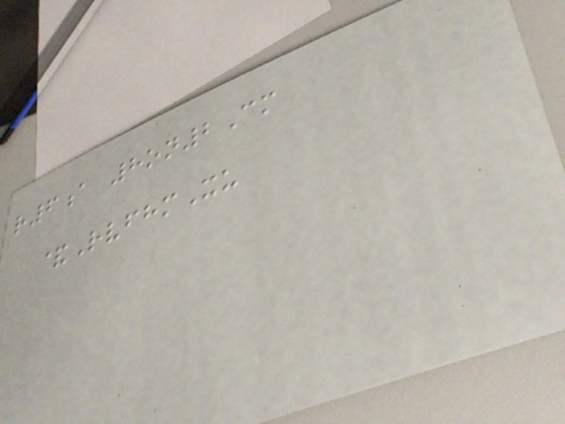r6a 8on2Cm
&RvfhmXu
